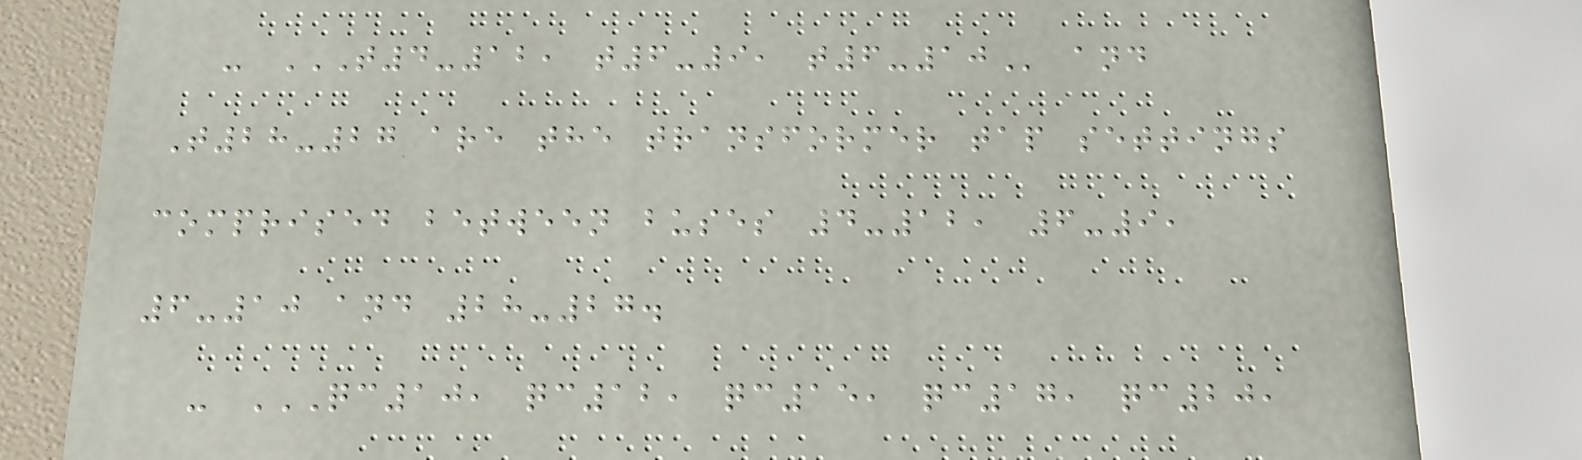- T4-12, T6-9, T6-10 and
T28-27 are the transformer tap settings
comprised between buses 4-12, 6-9,
6-10 and 28-27.
- QC10, QC12, QC15, QC17, QC20,
